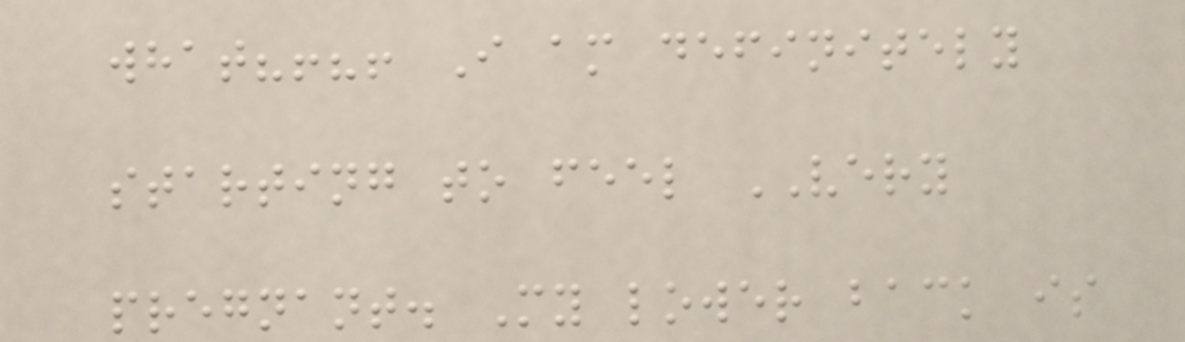what?!?! I am definitely
starting to feel VERY
pregnant. My lower back is
